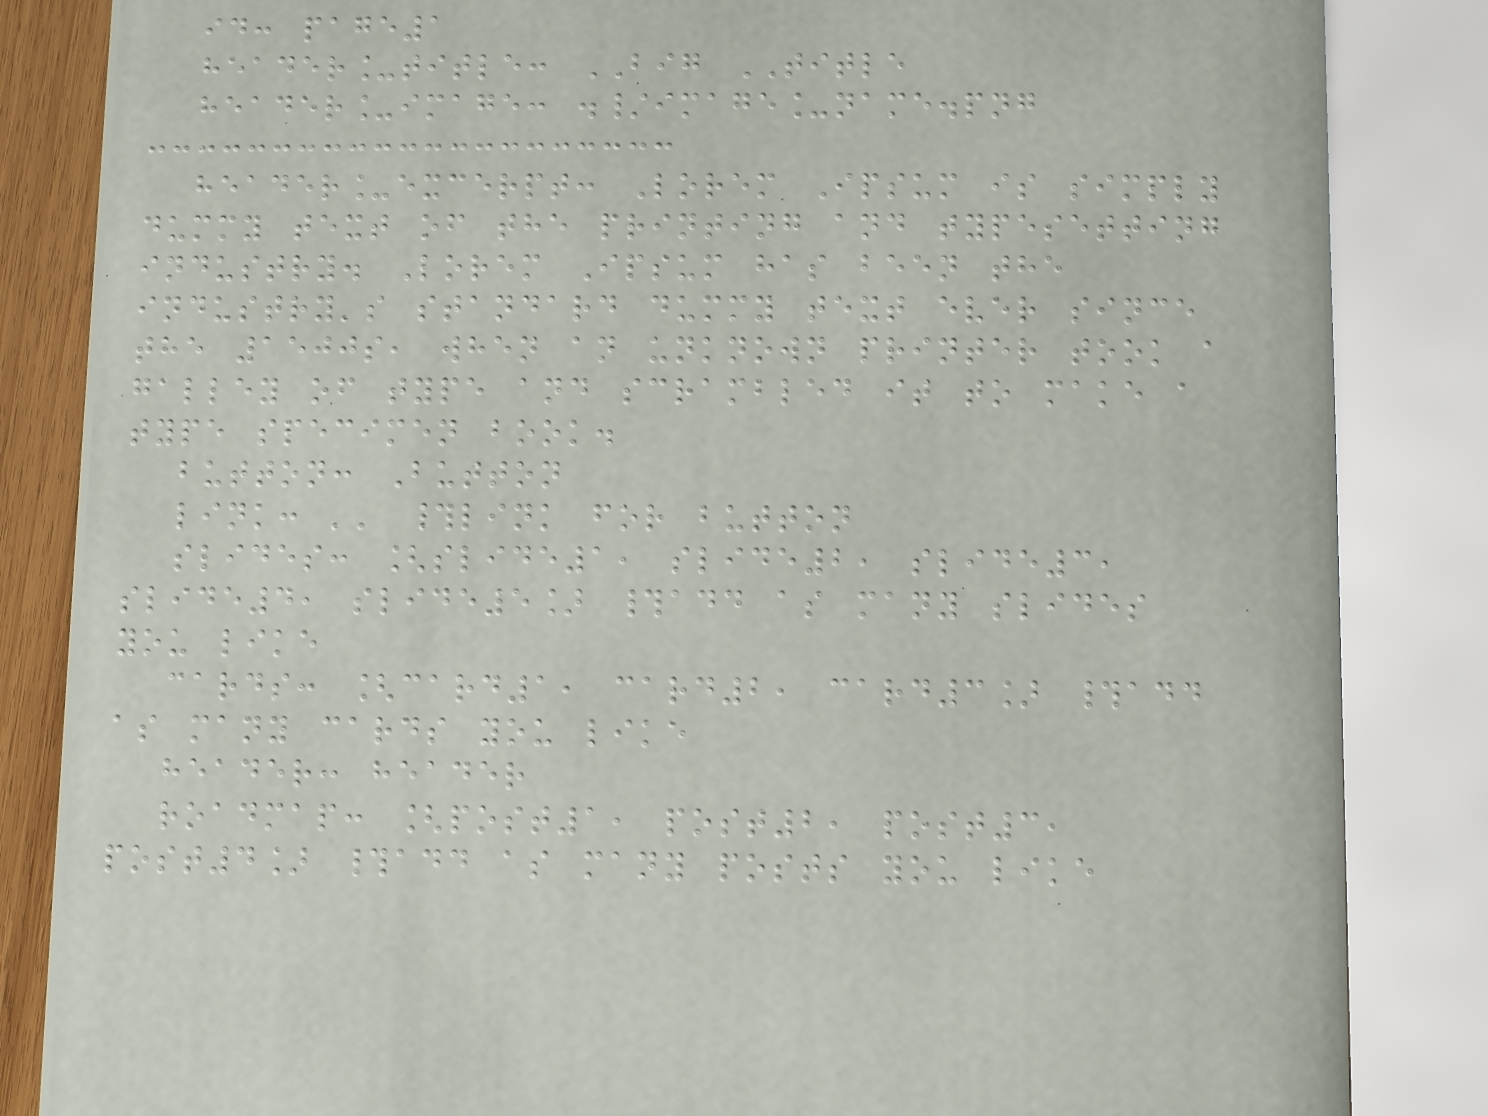id: page1
header_title: BIG TITLE
header_image: ./image_name.png
header_excerpt: Lorem Ipsum is simply
dummy text of the printing and typesetting
industry. Lorem Ipsum has been the
industry's standard dummy text ever since
the 1500s, when an unknown printer took a
galley of type and scrambled it to make a
type specimen book.
button: Button
link: '' #link for button
slides: [slide1, slide2, slide3,
slide4, slide5] #add as many slides
you like
cards: [card1, card2, card3] #add
as many cards you like
header: header
roadmap: [post1, post2, post3,
post4] #add as many posts you like
